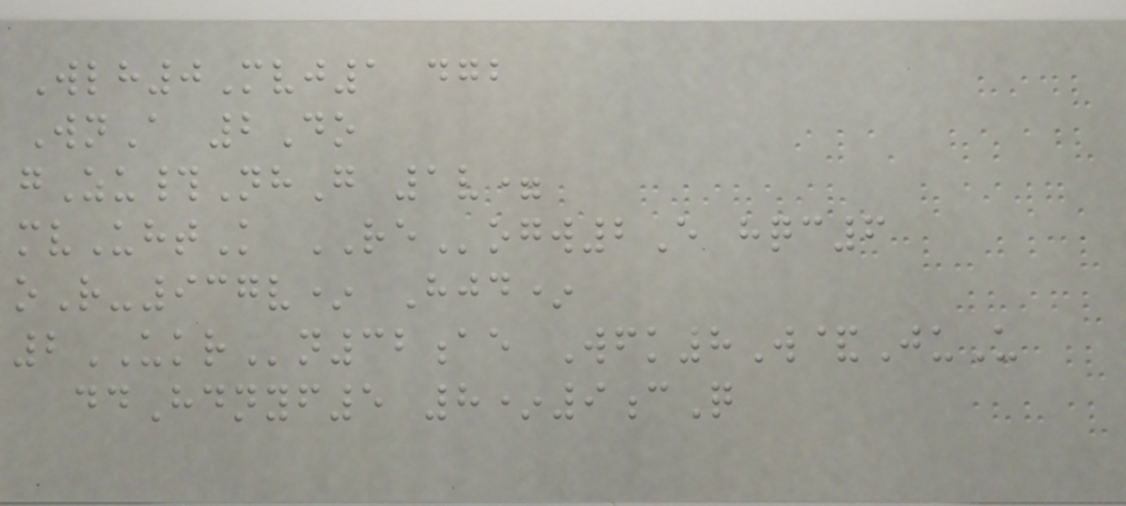Wlh0Mvj1 dgb
WnA 2Do
gZu#NhG 1v=
mvUhtK REogw2E hqc6
oR-937v* Hjd*
2UKRn32ae Wfk8W&JuU
ddHdnyf5 8*9cQ
